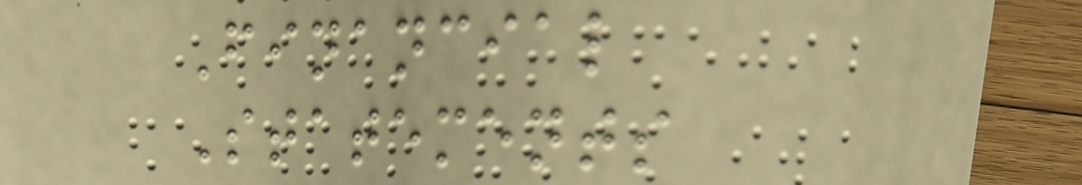Financial
Statements
